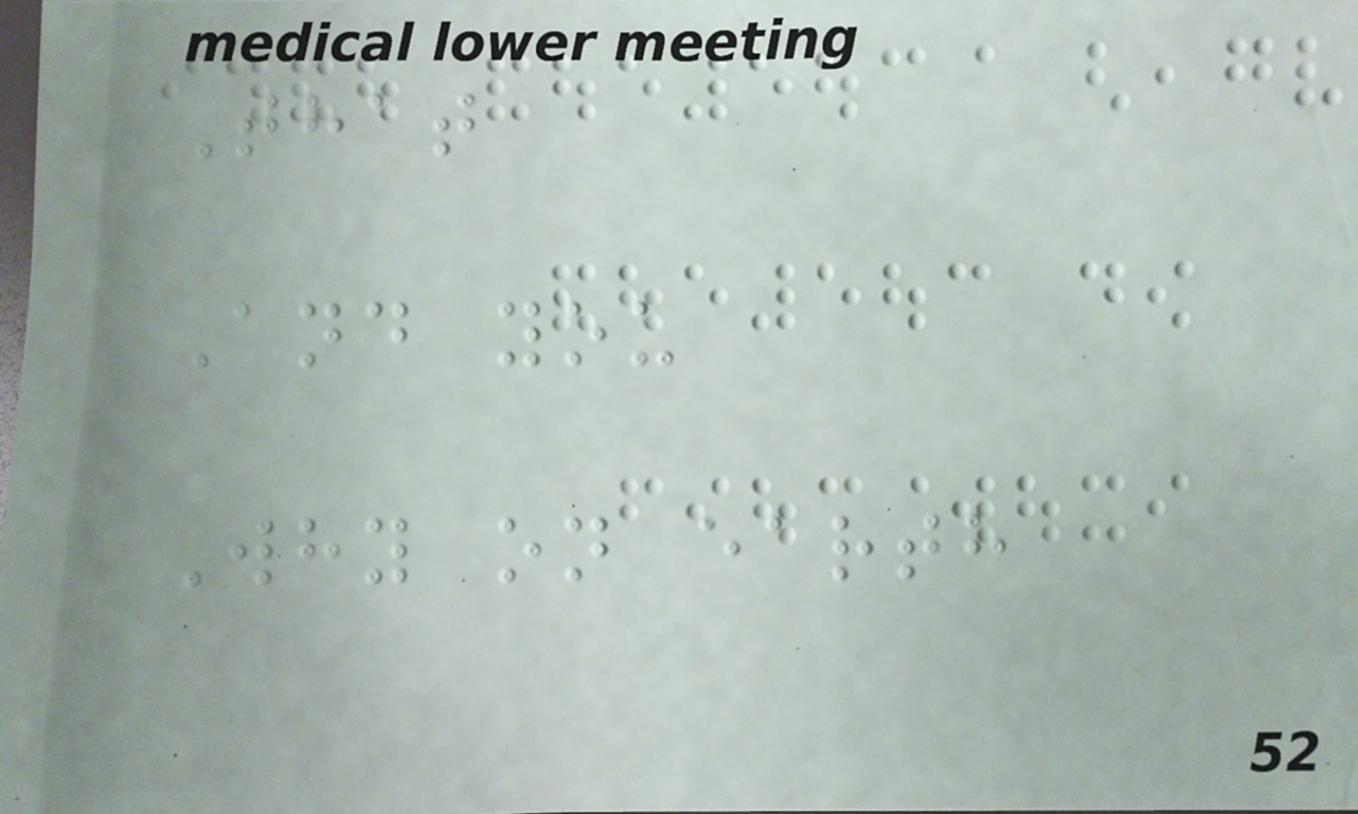That
And you
Why on earth
